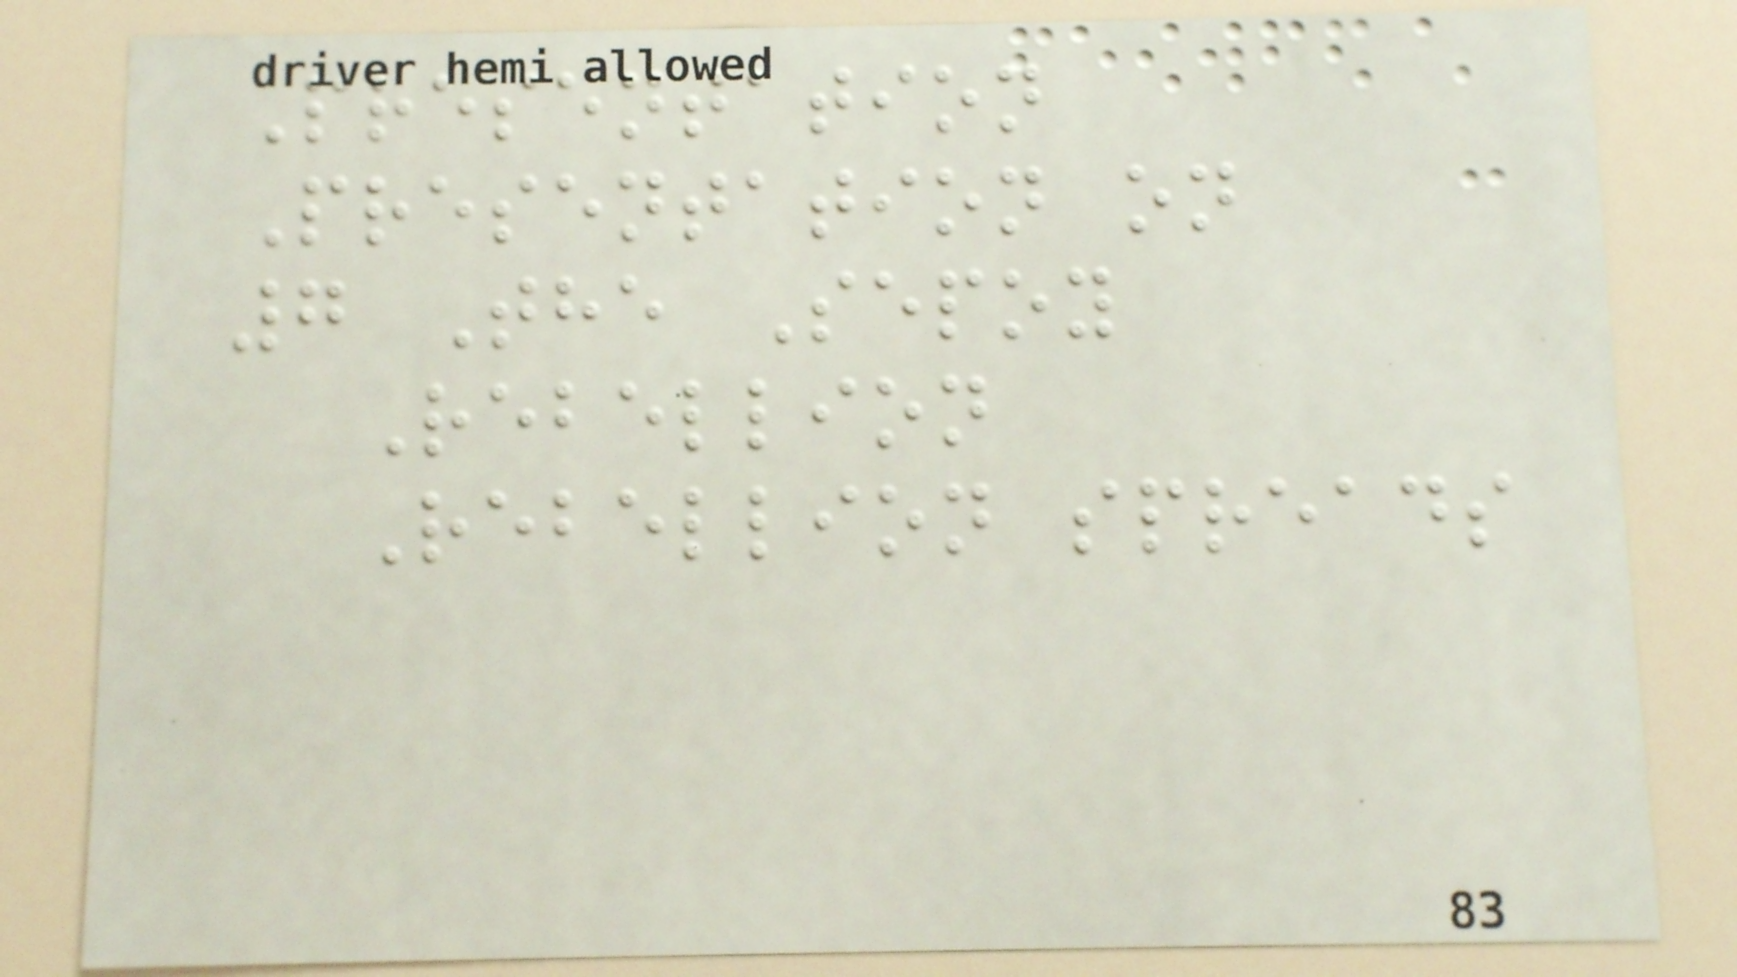Presentation
Presentation on
7 The Sepoy
Rebellion
Rebellion spreads
